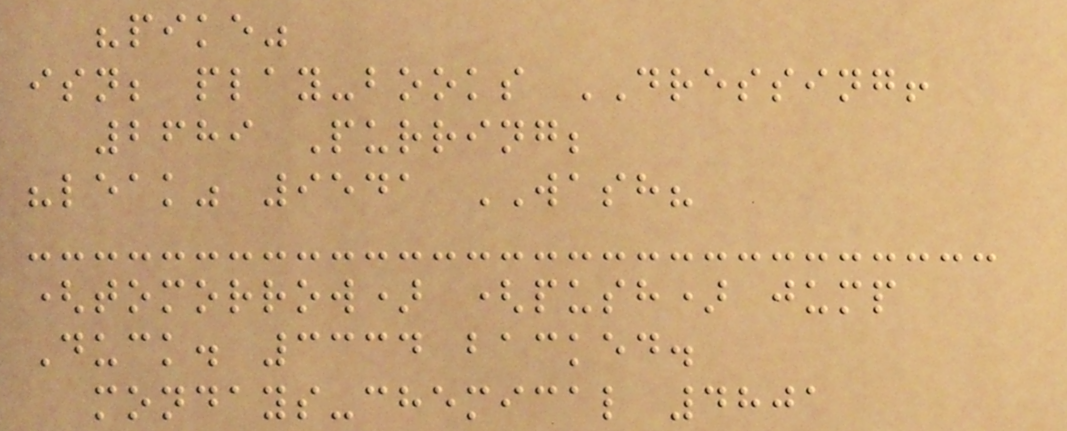"pike"
isn; play-books DRESSING!
2689 Purring;
"leak" 9541 WASH?
(tomorrow) (push) jump
Duck. 3334 backed.
mondays-chemical 4801
